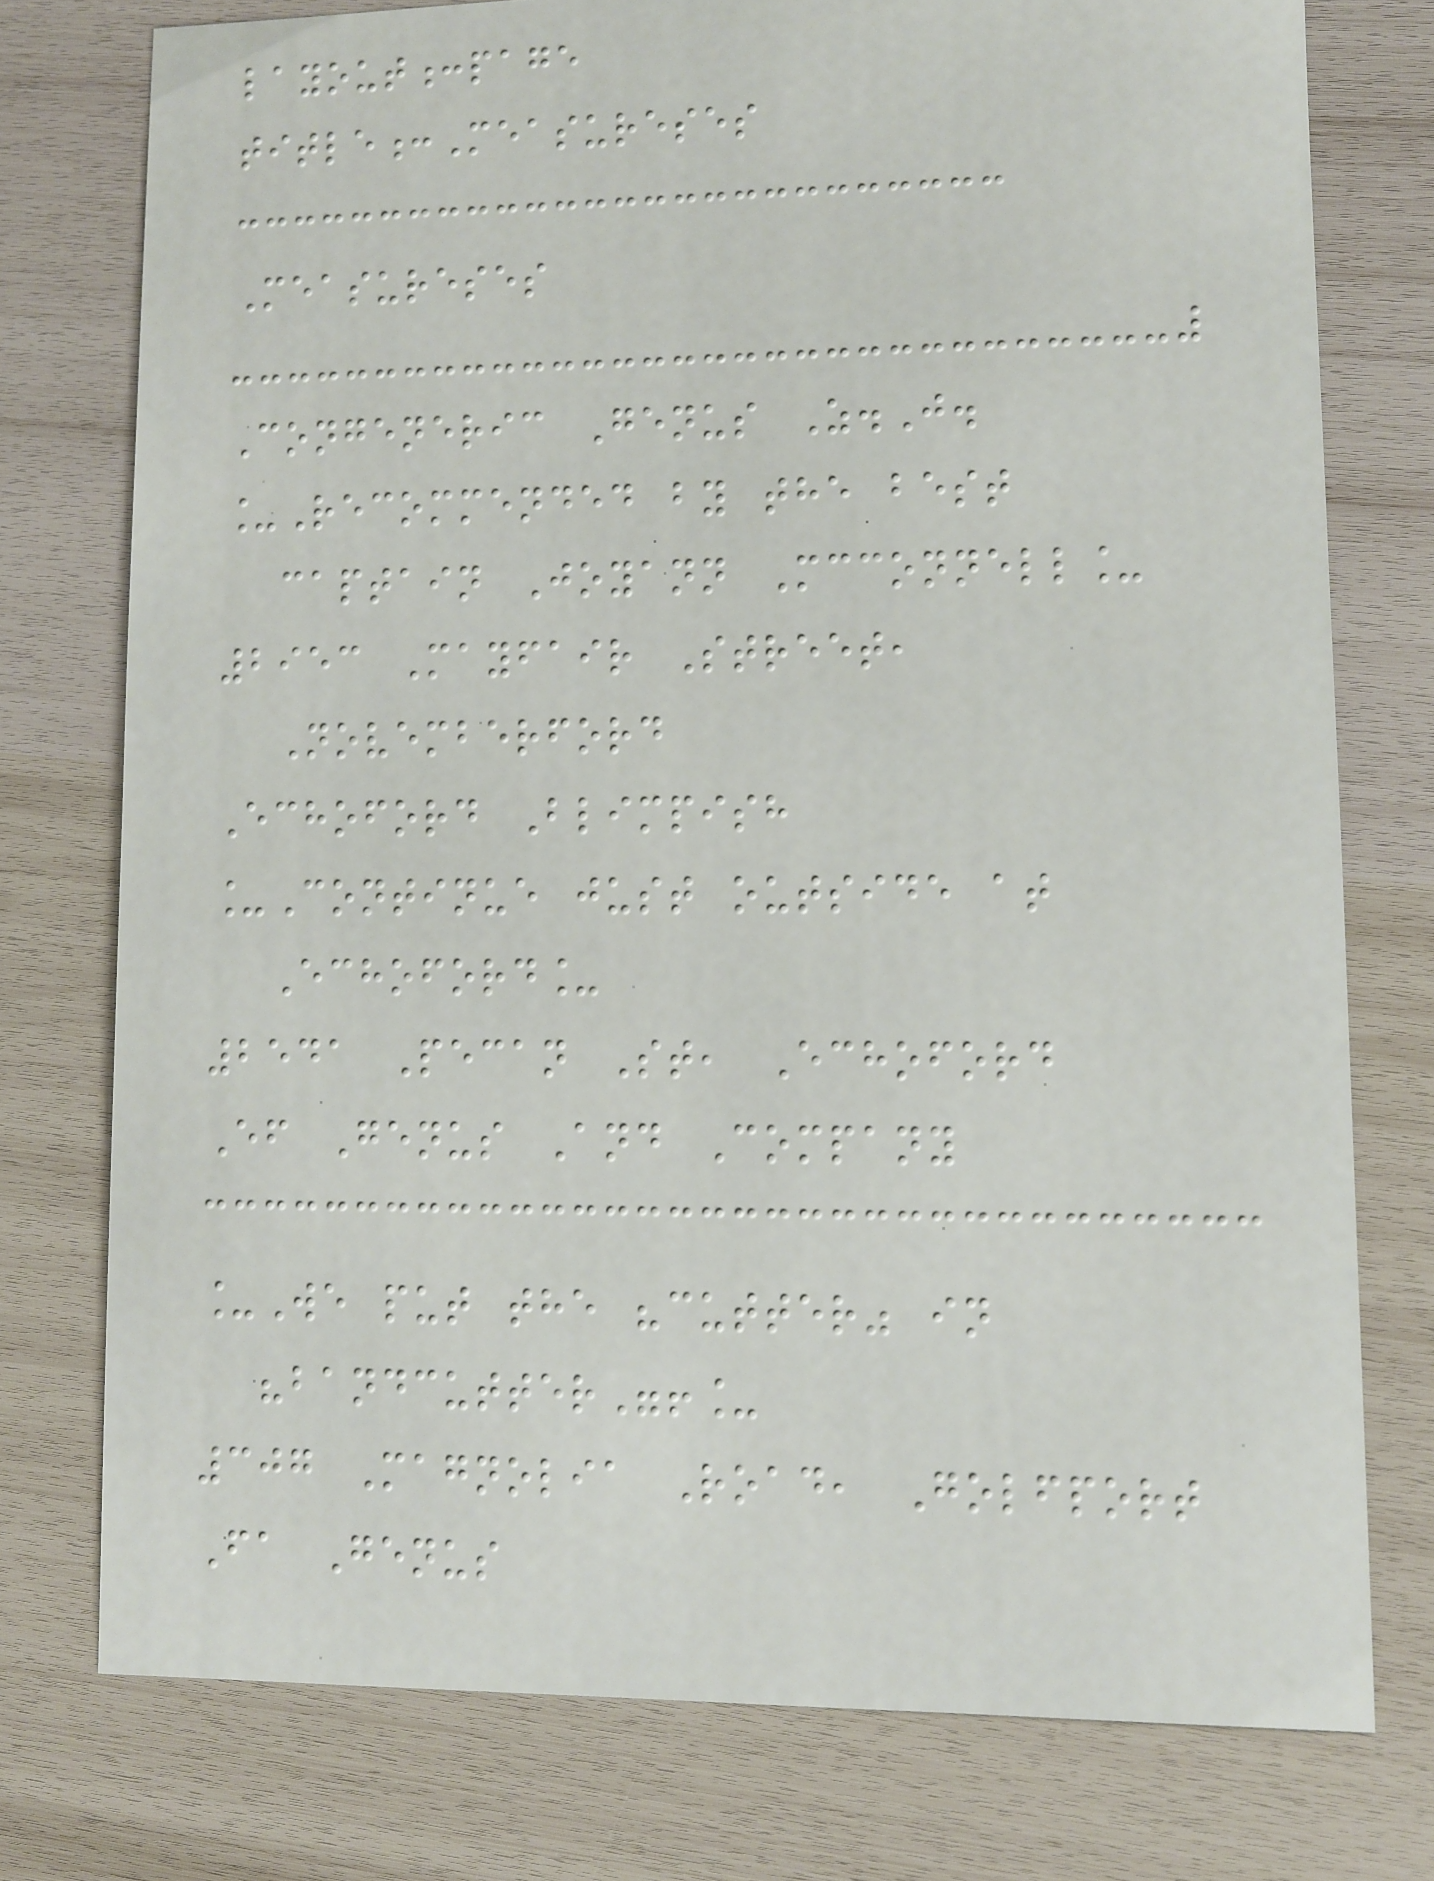layout:page
title:Measureses
Measureses
Congeneric Genus Z.J.
_Recommended by the best
captain Joyann Mcconnell_
2953 Mayfair Street,
Novemberford
Echoford Blimpish
_Continue just outside at
Echoford_
2541 Pecan St, Echoford
Ef Genus And Company
_We put the "cutter" in
"bandcutter"!_
307 Magnolia Road, Golfport
Fa Genus
